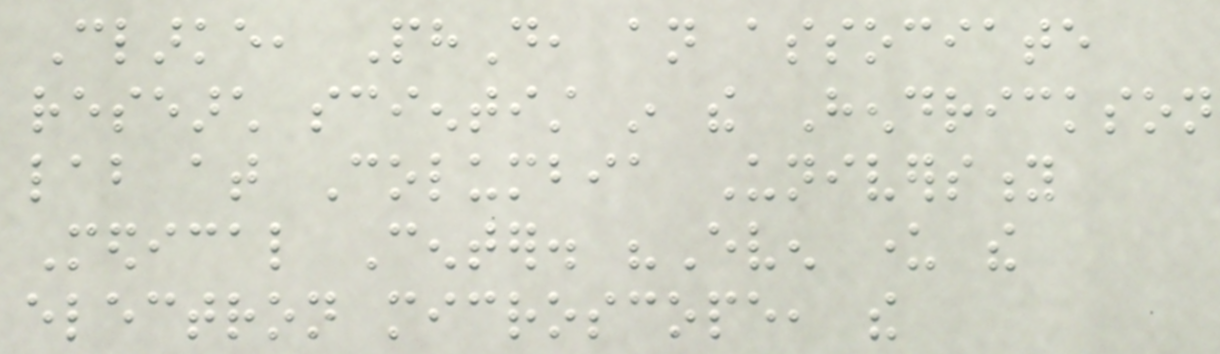Clarke, PhD, an associate
research scientist in the Hendrickson
lab at Columbia University
Medical Center. "Even under the
electron microscope, the
